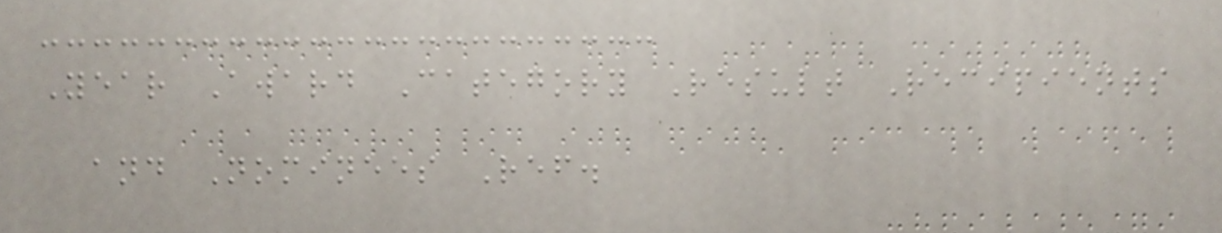Year Award Category Result Recipients
and Nominees Ref.
